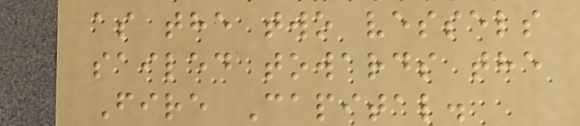as the two vessels
sailed towards the
Fire Capital.
